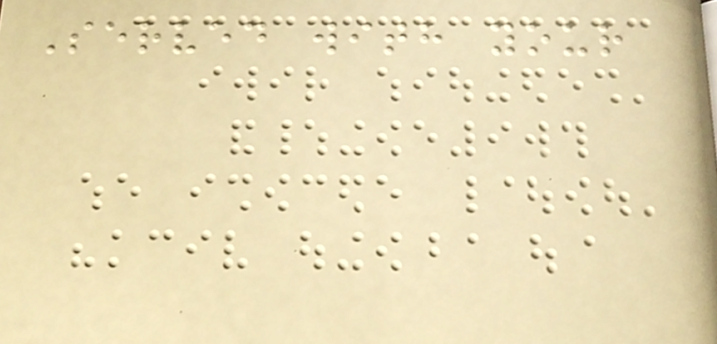Served with your
